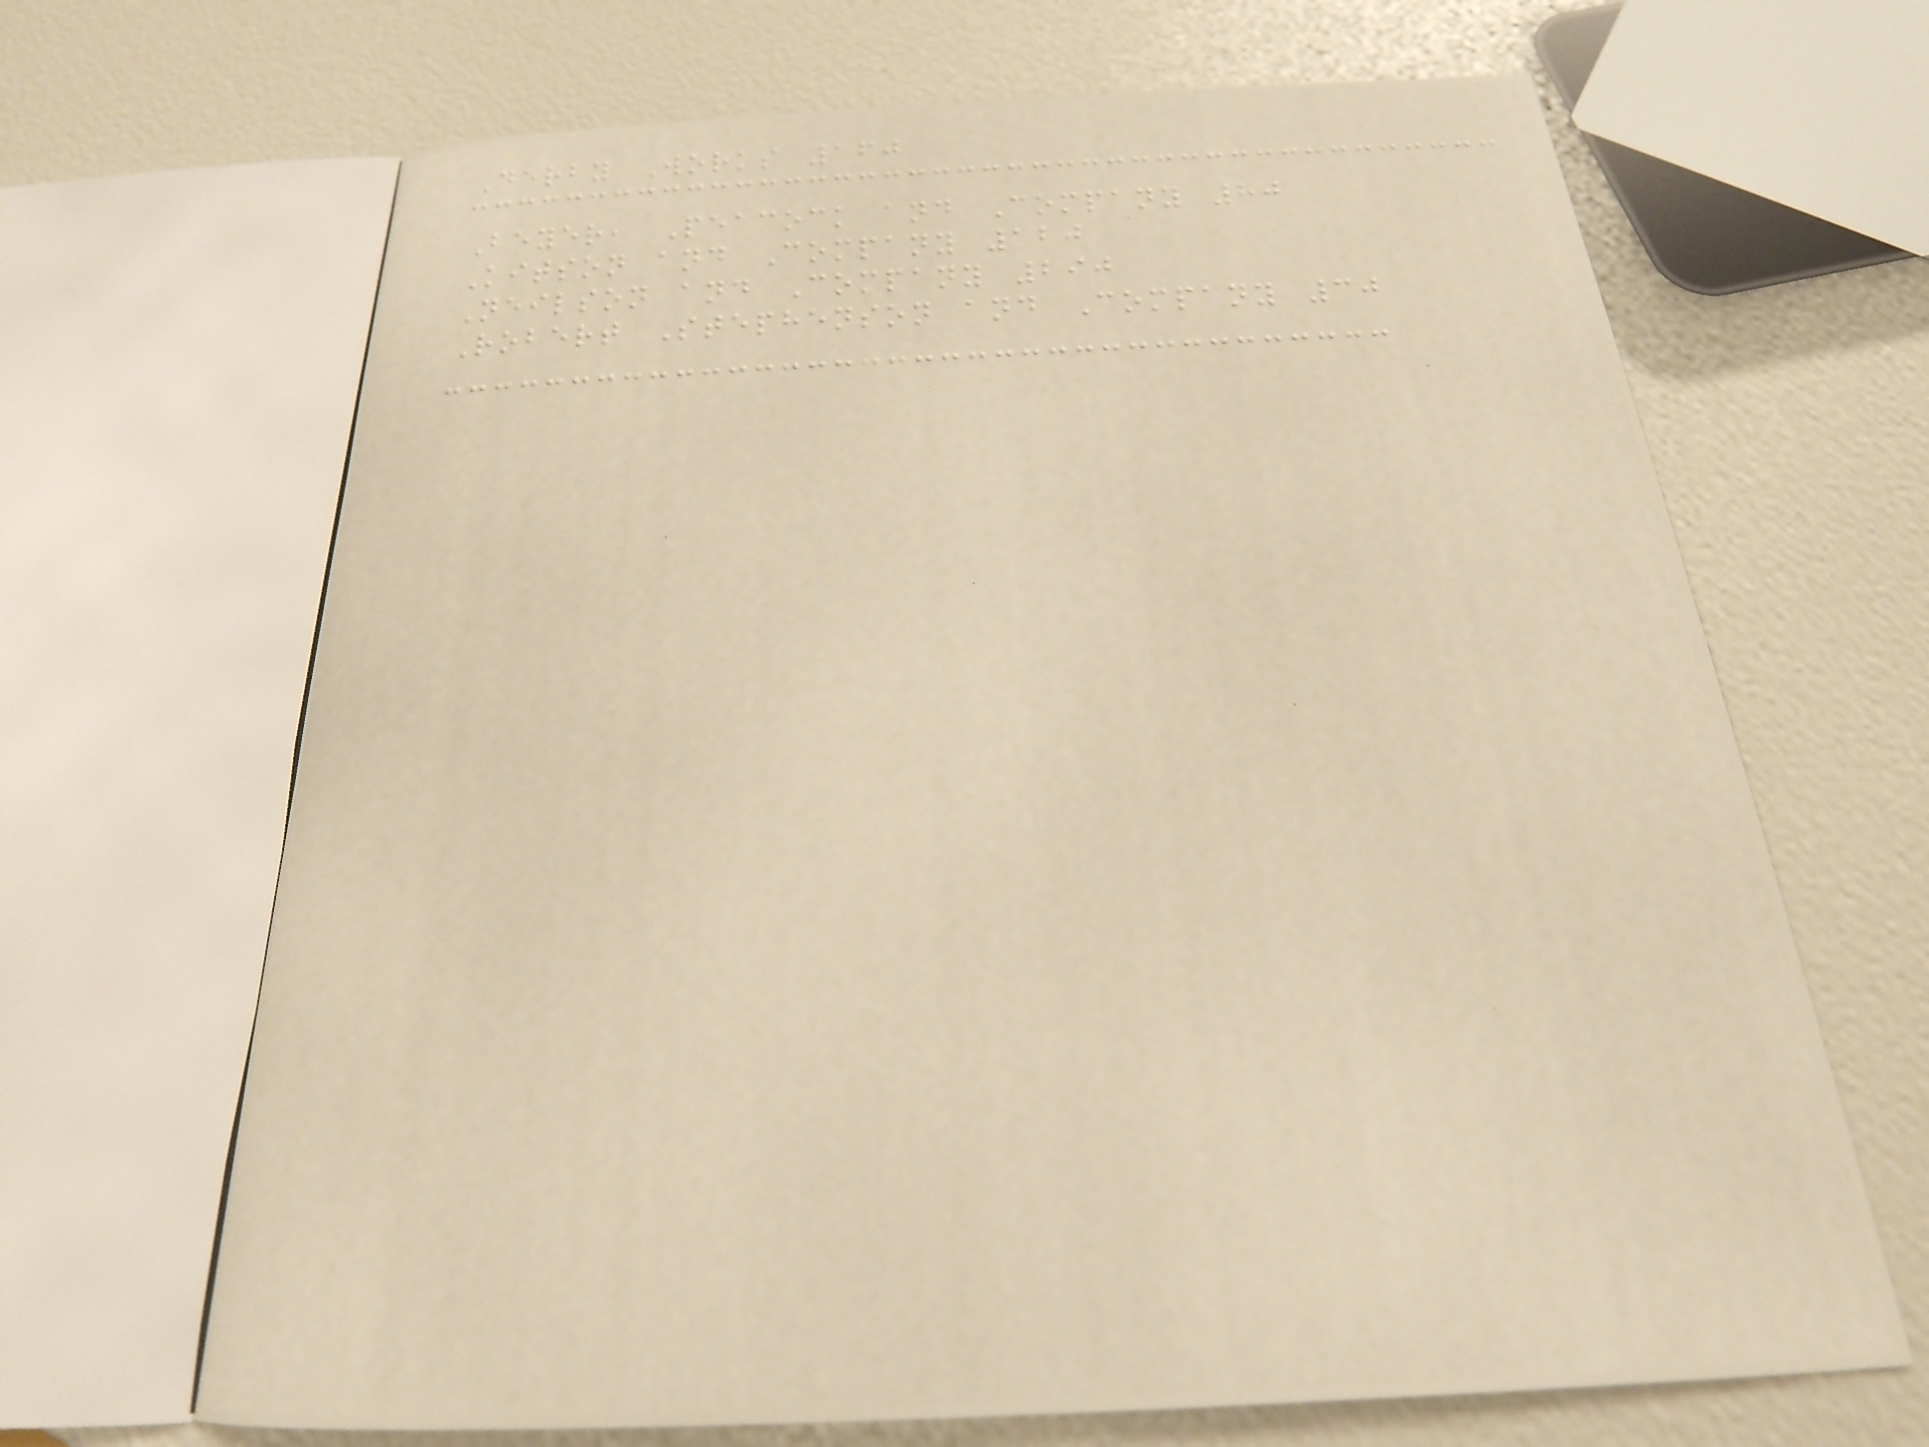Derby Works 160
Beyer, Peacock and Company 80
Kitson and Company 120
Neilson and Company 290
Robert Stephenson and Company 30
